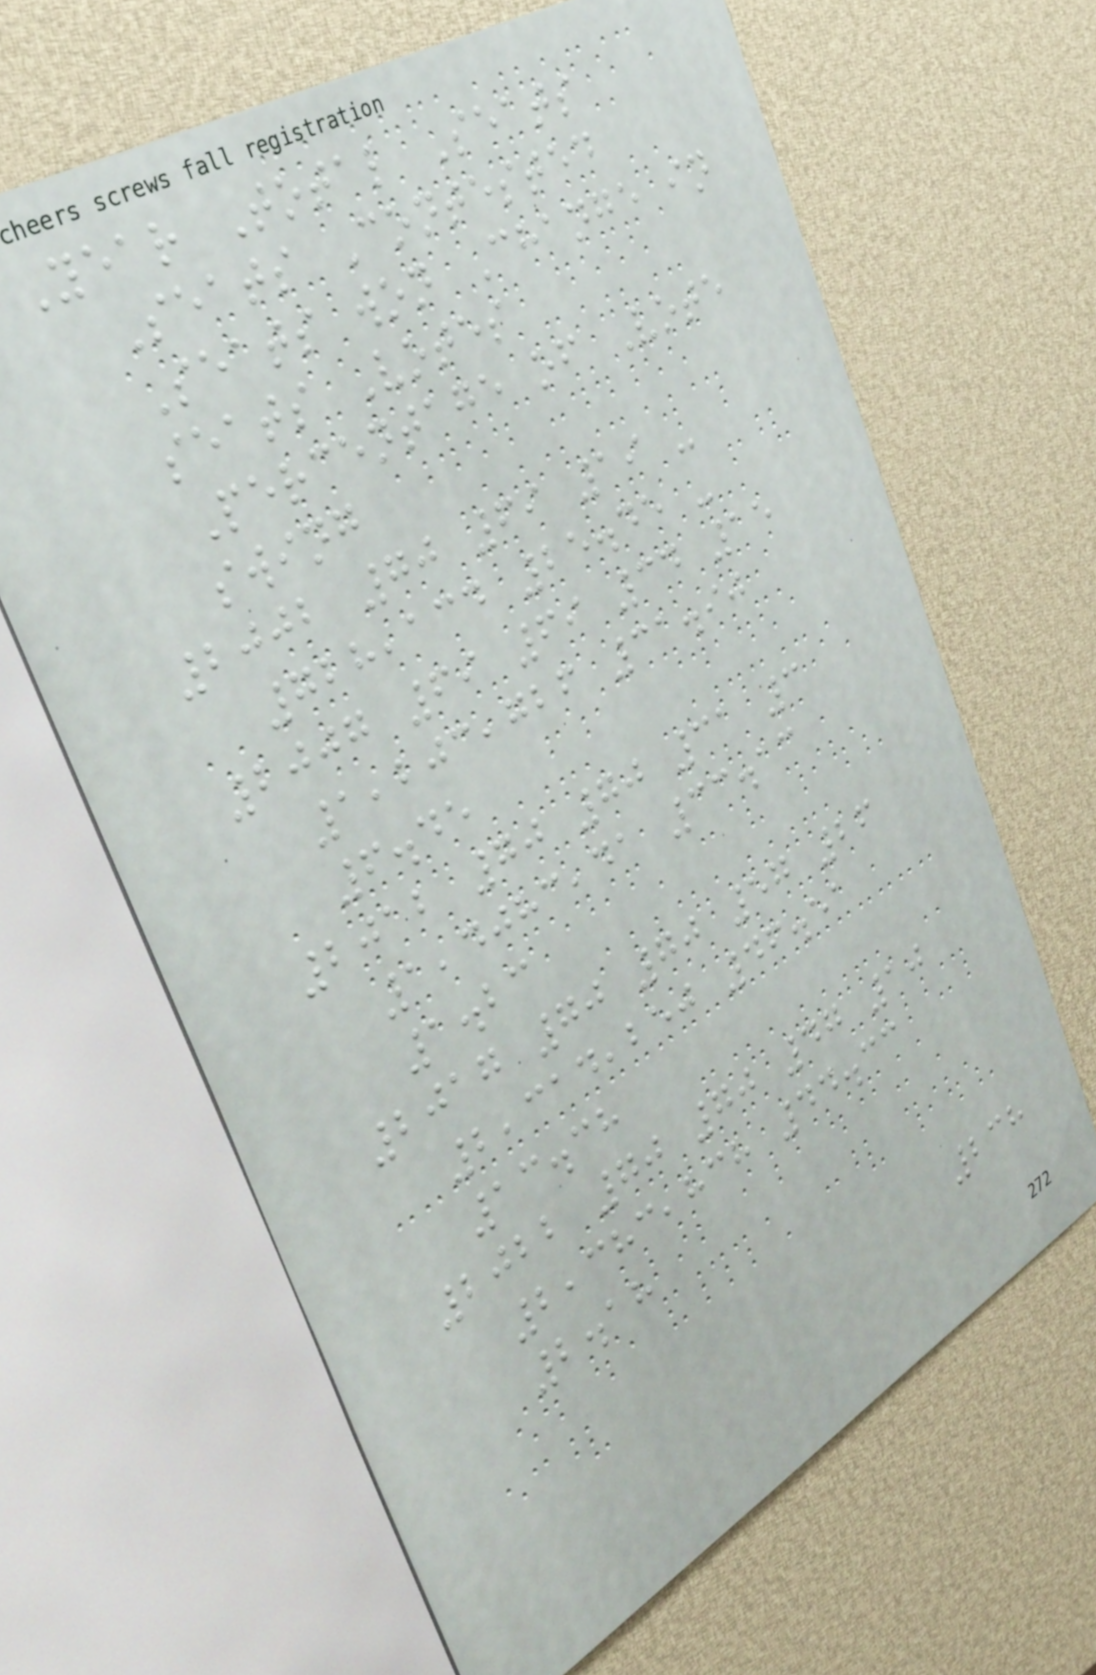Year Total Seats
Seats Contested
Seats won Change in
seats Votes
Percentage of Vote
swing
2002 70 69 19 -
728,134 25.45 -
2007 69 69 34 15
1,203,726 31.90
6.45
2012 70 70 31 3
1,4083,41 33.13
1.23
2017 70 70 57 26
2,314,250 46.51
13.38
2022 70 70 47 10
2,383,838 44.33
2.18
238
